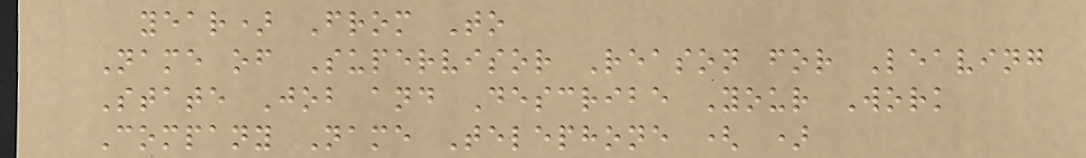year) From To
Name of Supervisor Reason for Leaving
State Job and Describe Your Work
Company Name Telephone ( )
